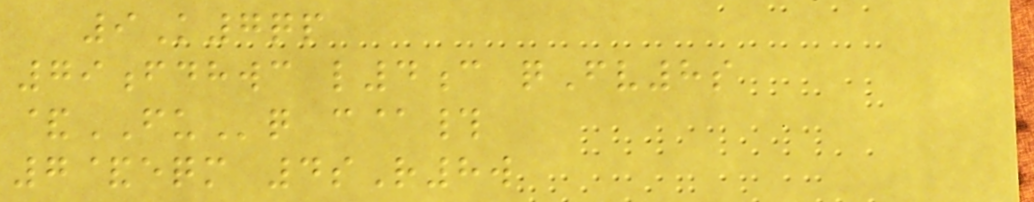9K7qp
79fdhwc l4c qFv8s
&FUq c@#
7&eqm 4sR8w
